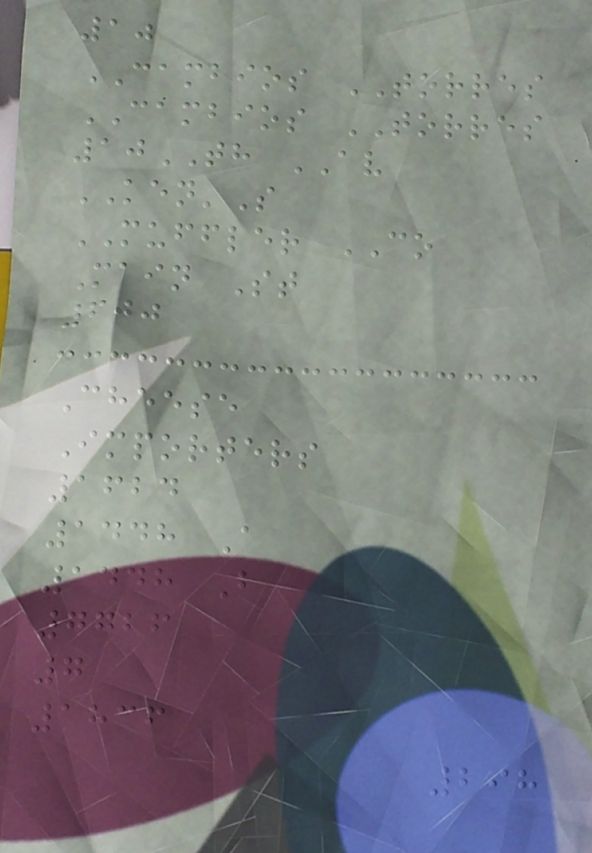10
CAMBIOS TORRES
CAMBIOS TORRES
10TH AV
KEN'S
MUFFLER CO
Main St
600
Cheese
Importers
1624
1448 A
1448 B
7726
7
1836
298
